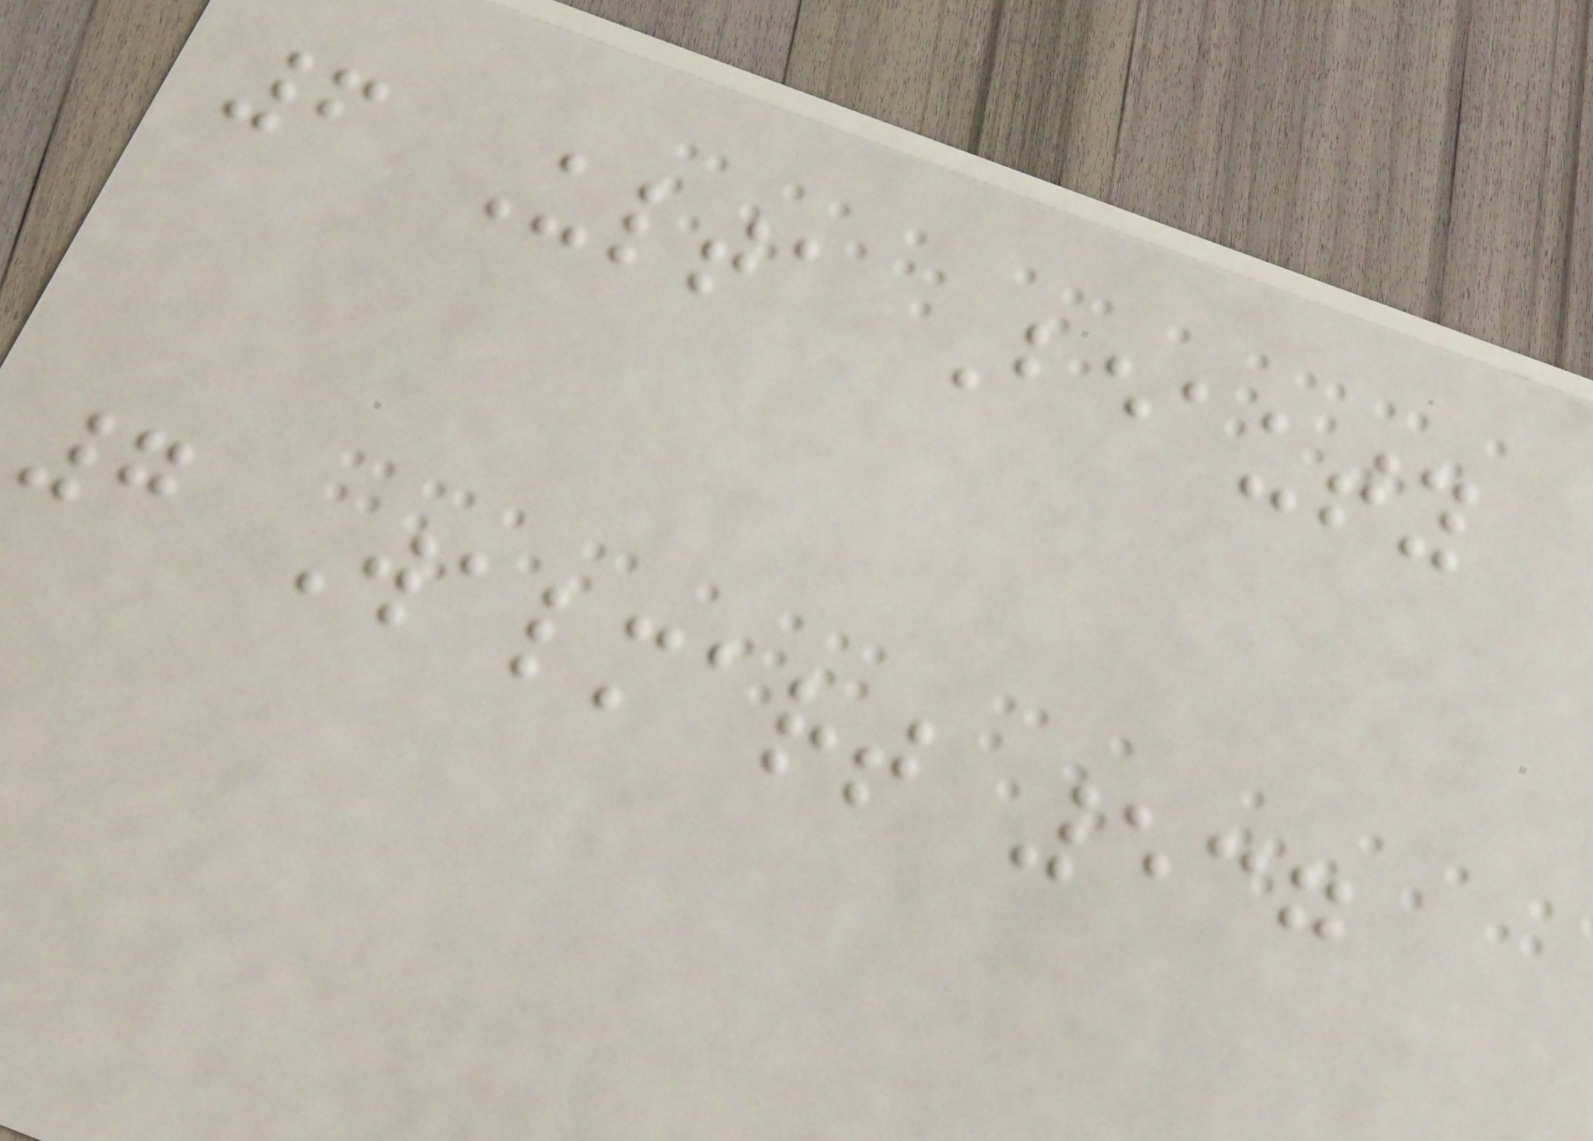6 Ulta Beauty
7 Walmart 537
